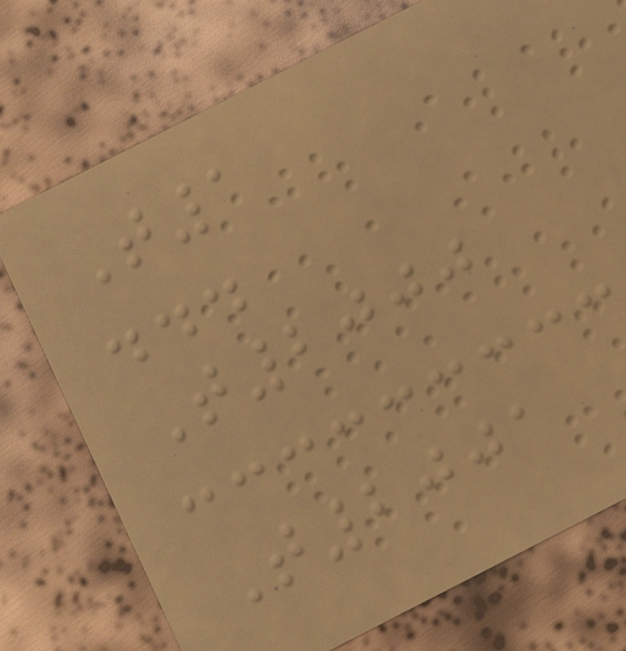T1
...
T2000
T2001
